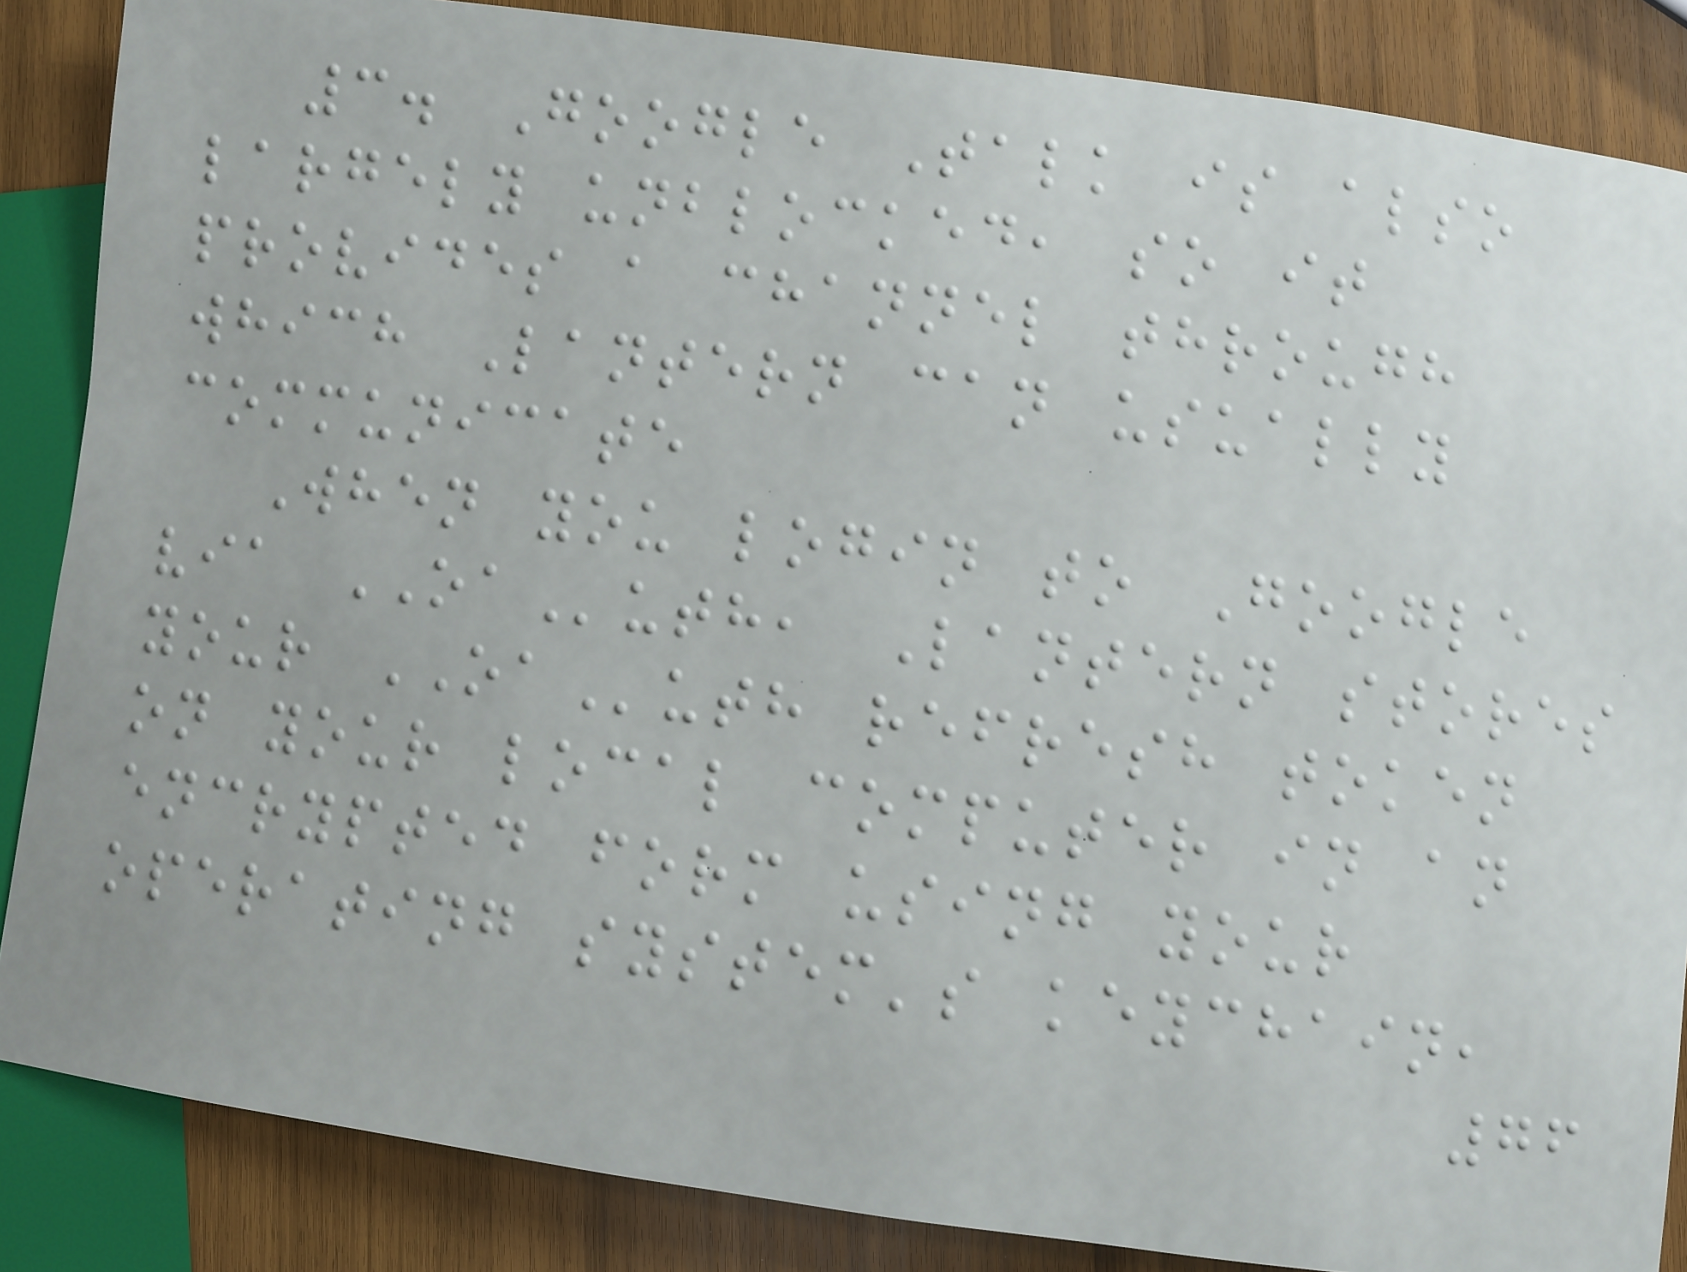3. Google Talk is also
largely unblocked, so it
provides a channel through
which Lantern can usually
communicate
When you login to Google
via OAuth, Lantern stores
your OAuth refresh token
on your local computer in an
encrypted form using your
operating system's keychain,
76
